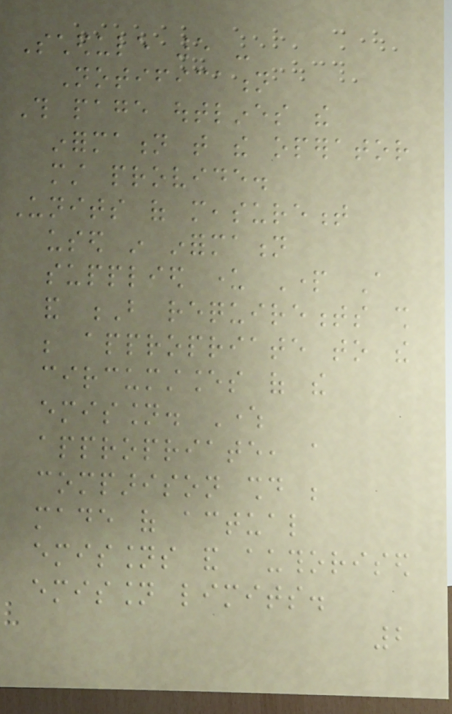Schedule 5 -
Notification
This page outlines the
information that the operator
must provide.
Units of measurement
used in information
supplied under Part A
and B requirements shall
be appropriate to the
circumstances of the
emission. Where
appropriate, a
comparison should be
made of actual
emissions and authorised
emission limits.
2
